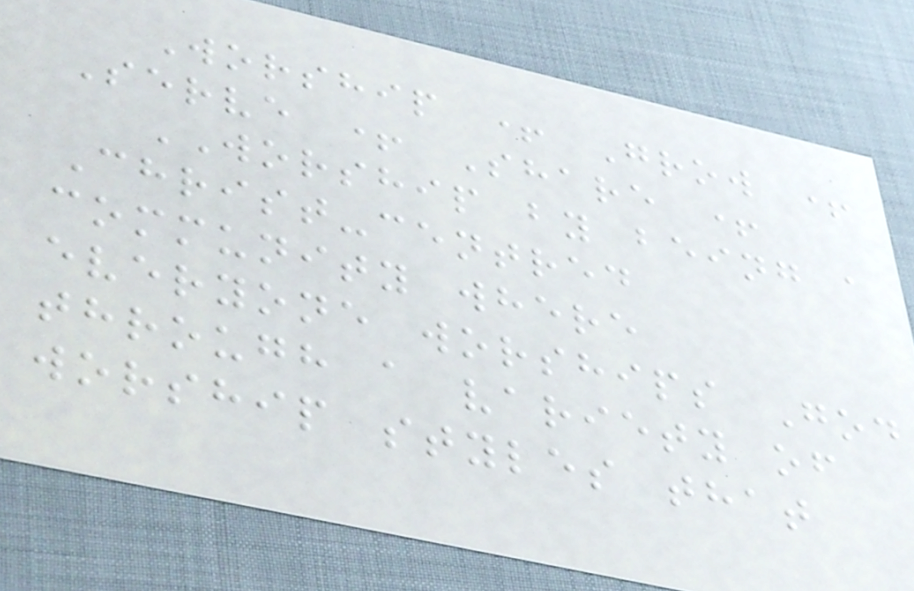Worship + Grow +
Serve + Share +
WORSHIP by being a
Christ-centred
community where
everyone worships God
through a variety of
worship styles that
